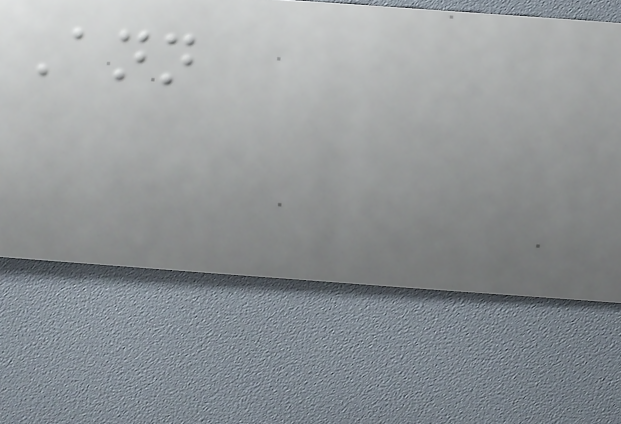Ann
